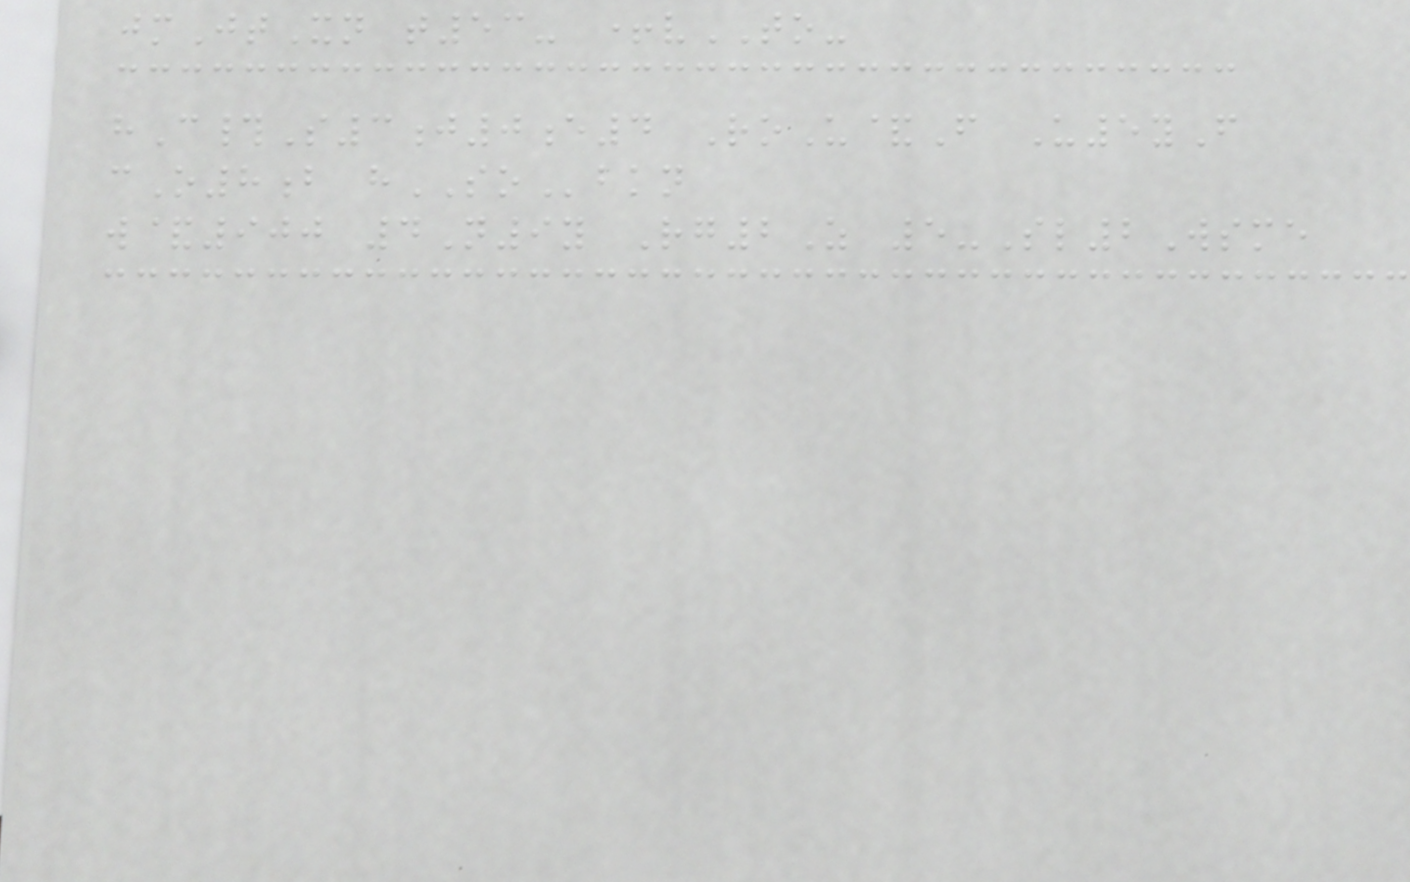jmJtXn t53- +vTO-
hC#S3j0e4 RoU&F U5yF
cO8b hSObkn
w&900 4N9y Rg2Z 5-Sl2Wsme
